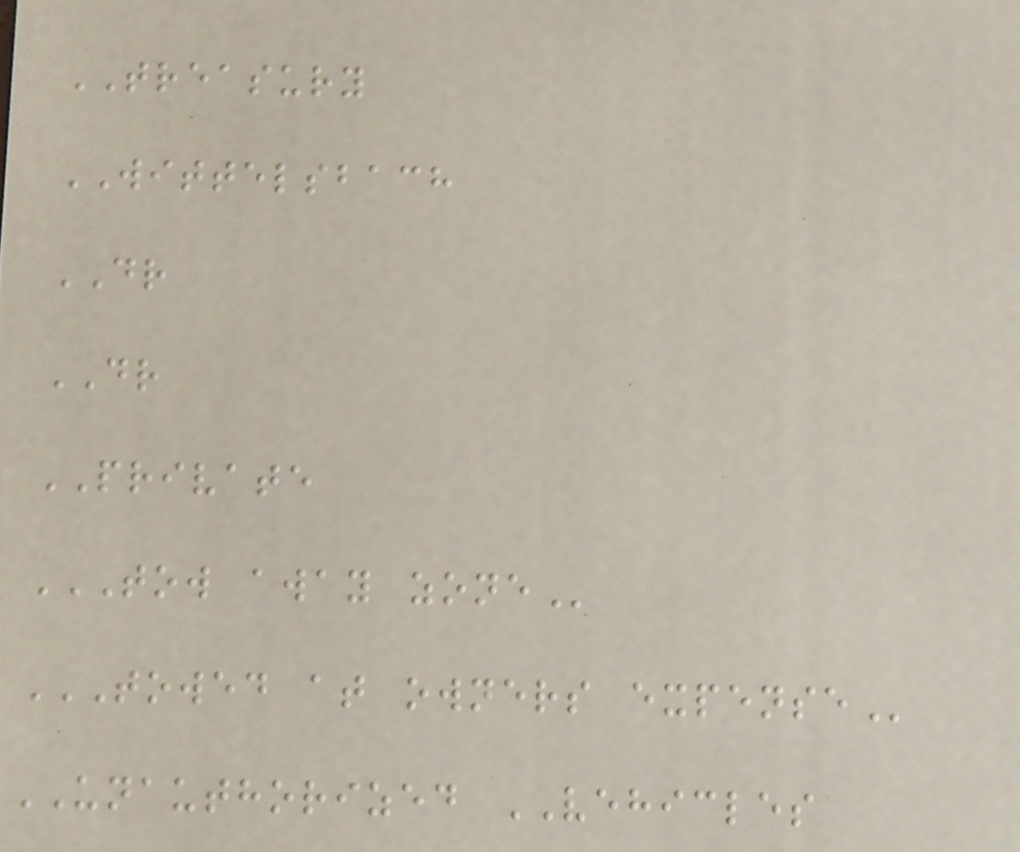TREASURY
WITTELSBACH
DR
DR
PRIVATE
TOW AWAY ZONE
TOWED AT OWNERS EXPENSE
UNAUTHORIZED VEHICLES
